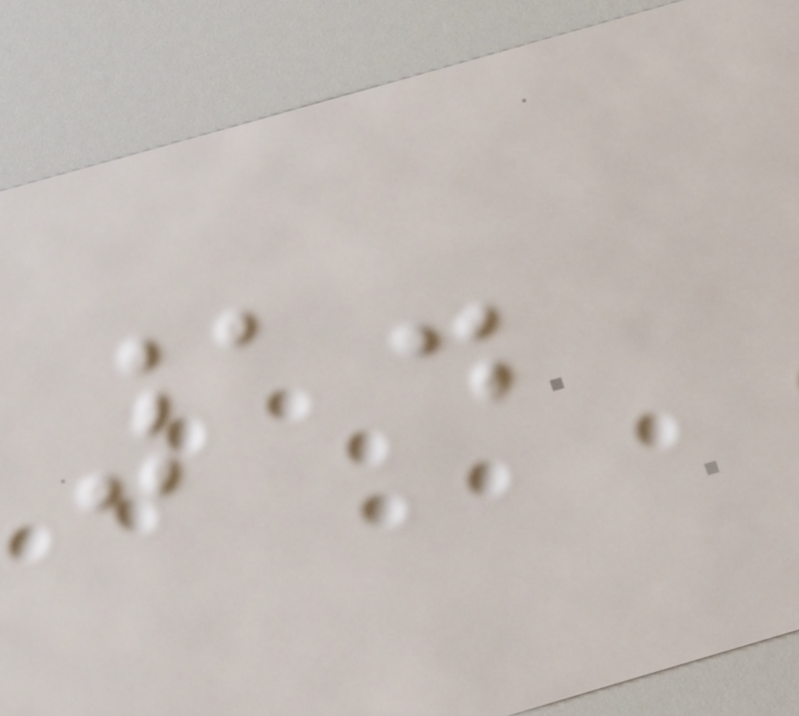1.
